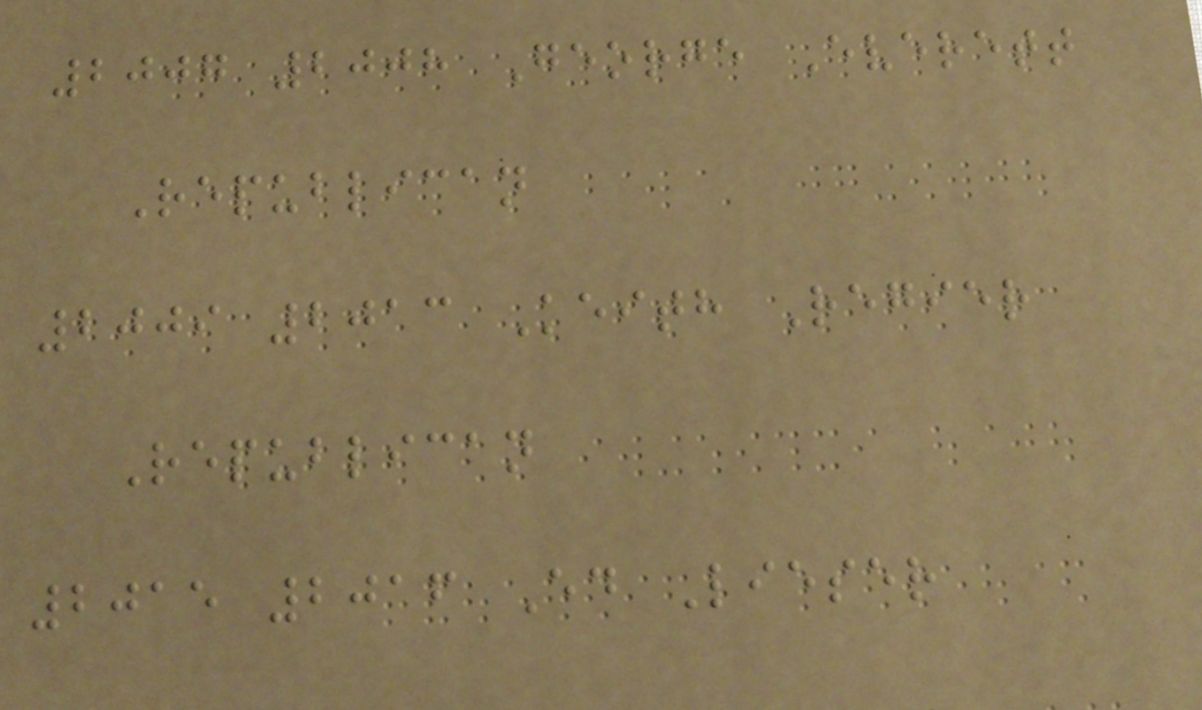2007 2008 George Everett
Republican
2009 2013 Keith Regier
Republican
2015 2016 Ed Lieser
